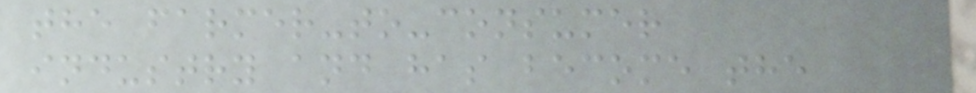the farmer-to-consumer
industry and has become the
